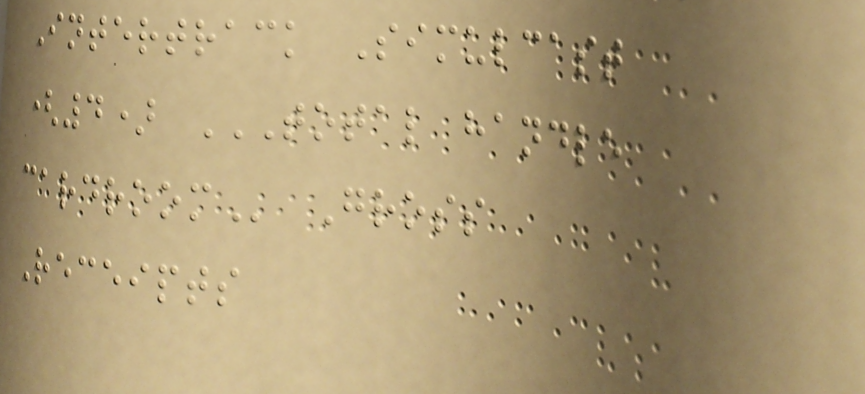Intertrack Simulcast
(4) TOTAL HANDLE
CARDROOM Gross
Receipts
